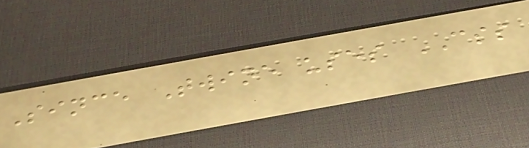Since Twine uses CSS
